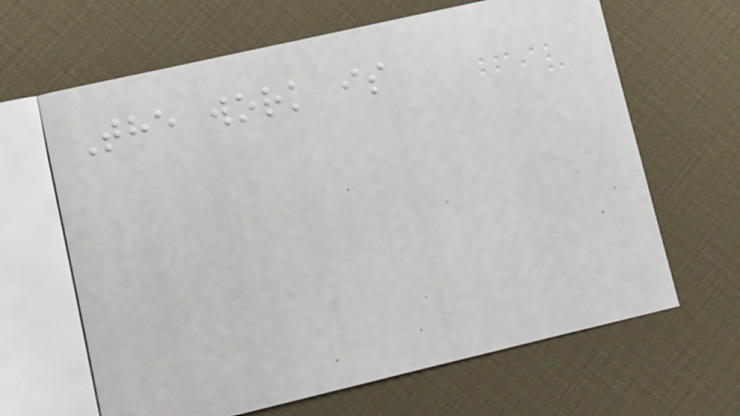The work is
